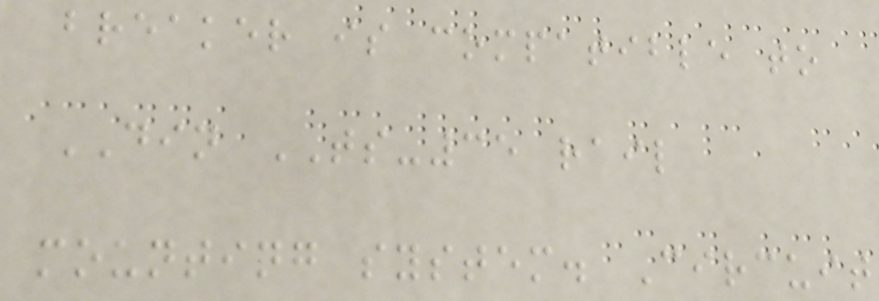breaker is compatible to
DIN TS-35 rail
mounting system. Circuit
